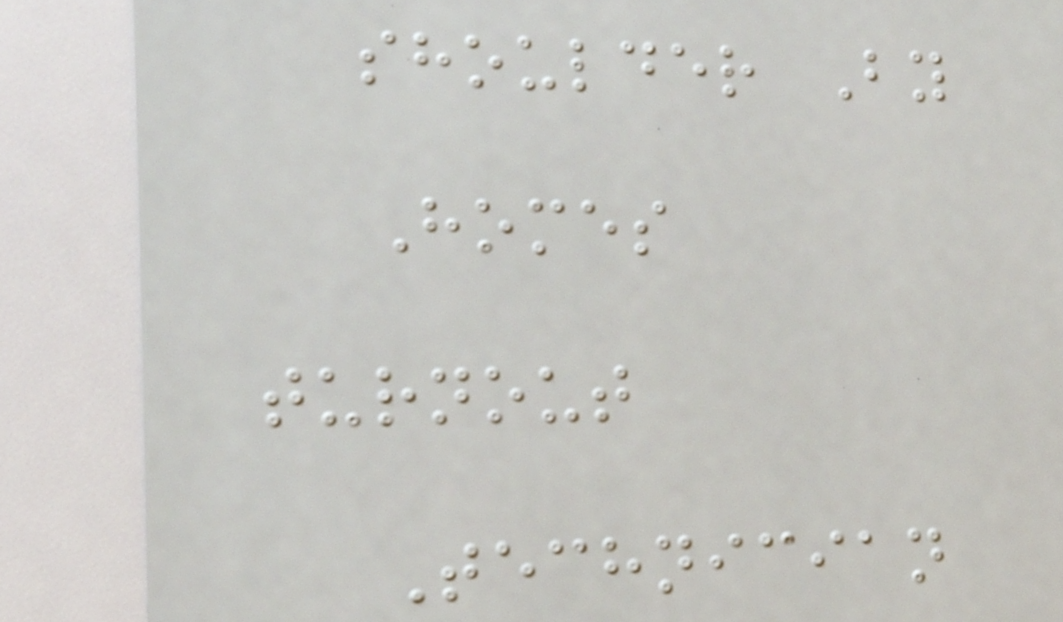shoulder By
Homes
turnout
Technician
